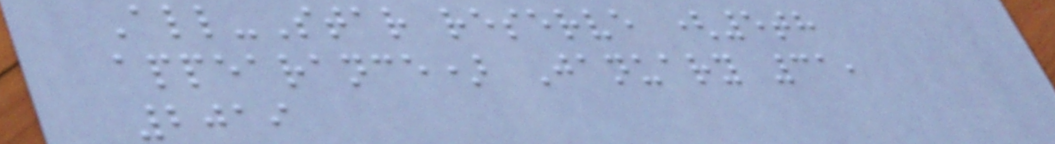All-Star reserve (5th
appearance) January 31,
2019
